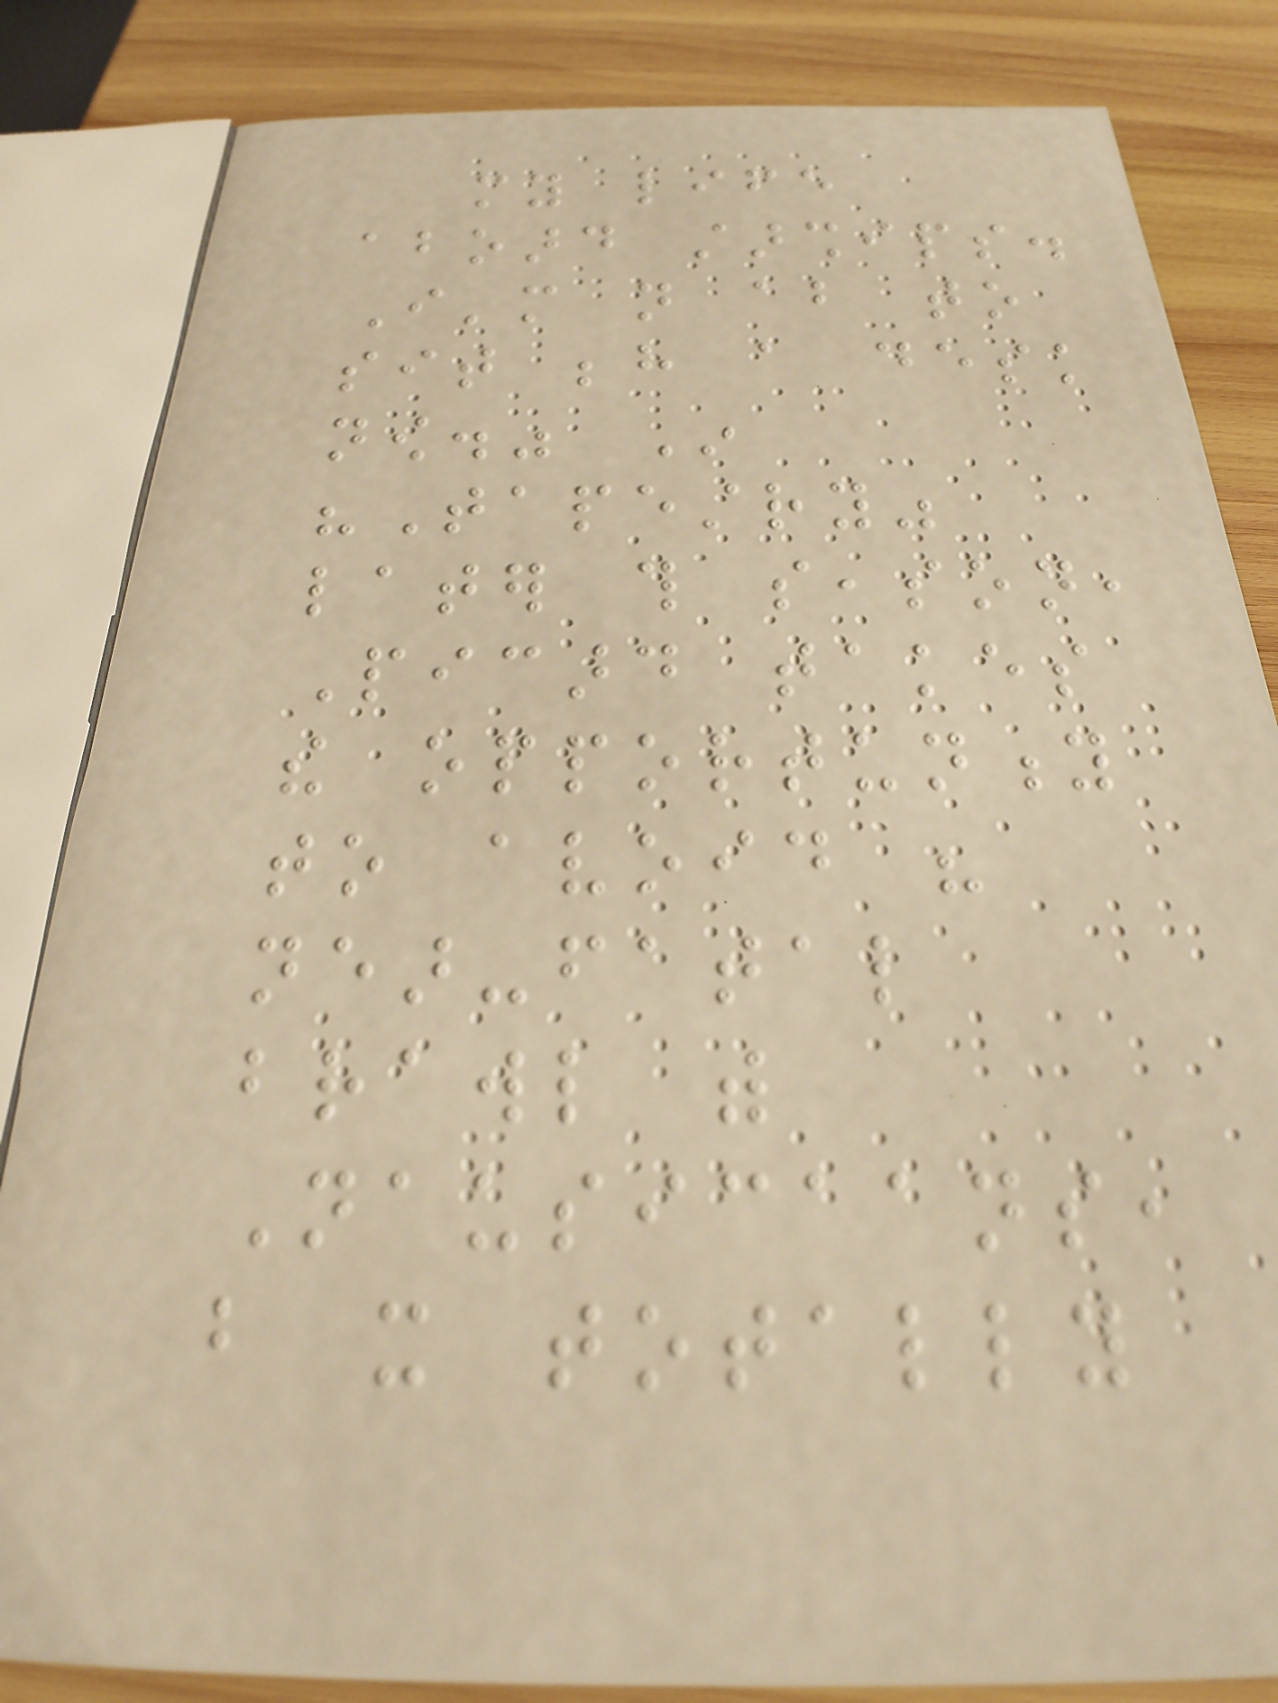my life
aboard starships.
I'm not about to
sit behind a desk
now." In
"Tapestry"
later this season,
Picard takes
the opportunity
to avoid his
near-fatal
brawl with
Nausicaans,
but it totally
